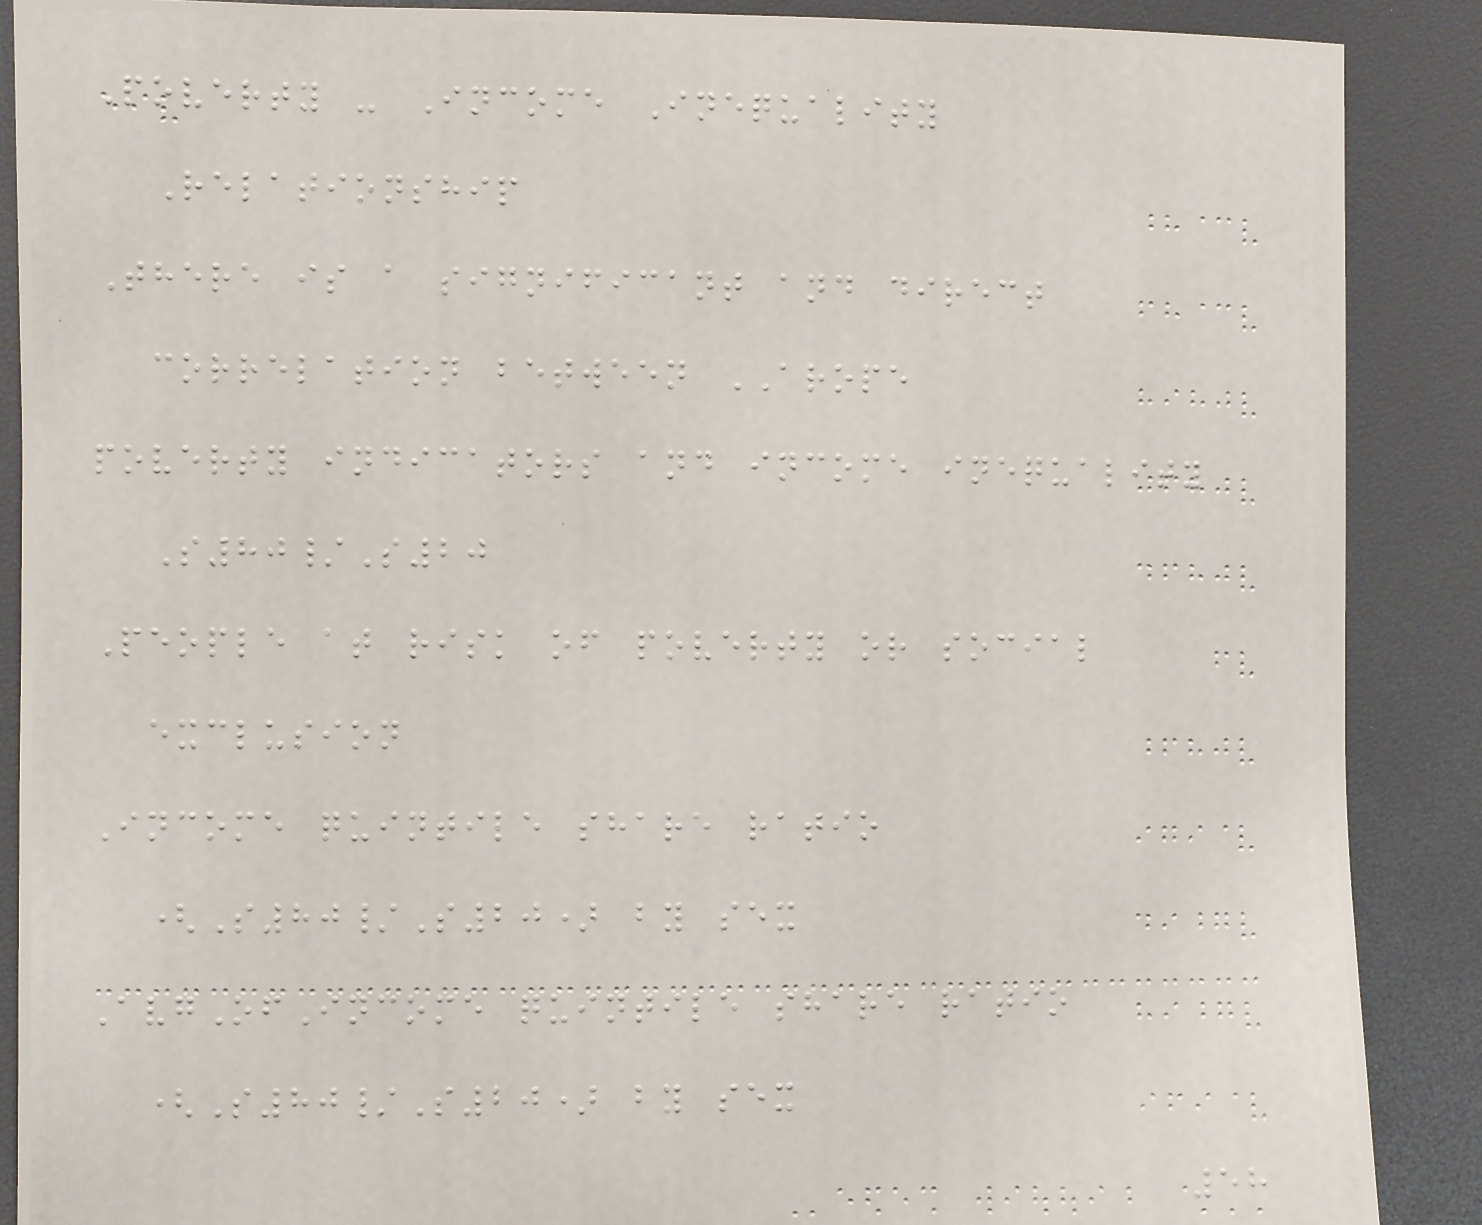Poverty - Income Inequality
Relationship
There is a significant and direct
correlation between AROPE
poverty indicators and income inequality
S80/S20
People at risk of poverty or social
exclusion
Income quintile share ratio
(S80/S20) by sex
AvgOfIncome quintile share ratio
(S80/S20) by sex
58
